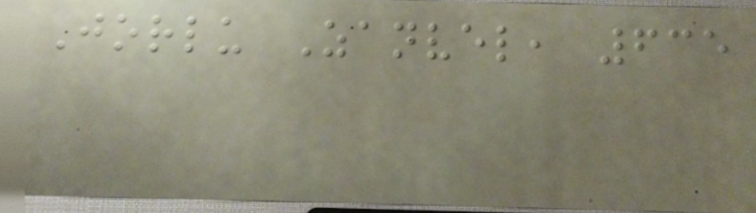Jorlu Zanvel, 635
